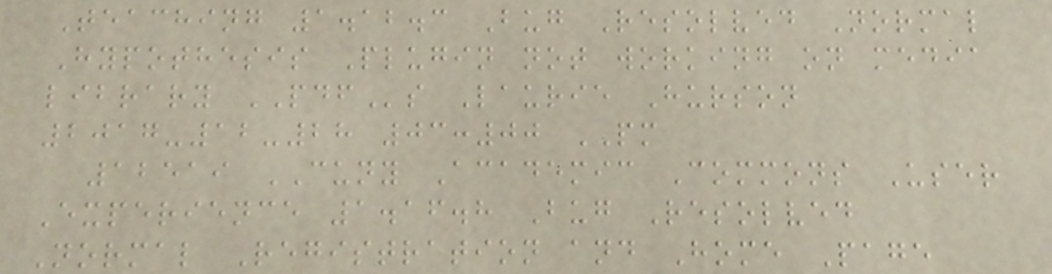Teaching 1.12.3 Bug Resolved Normal
Hypothesis Plugin not working on media
library PDFs Laurie Hurson
2017-12-28 03:00 PM
12519 CUNY Academic Commons User
Experience 1.16.8 Bug Resolved
Normal Registration and Home Page
